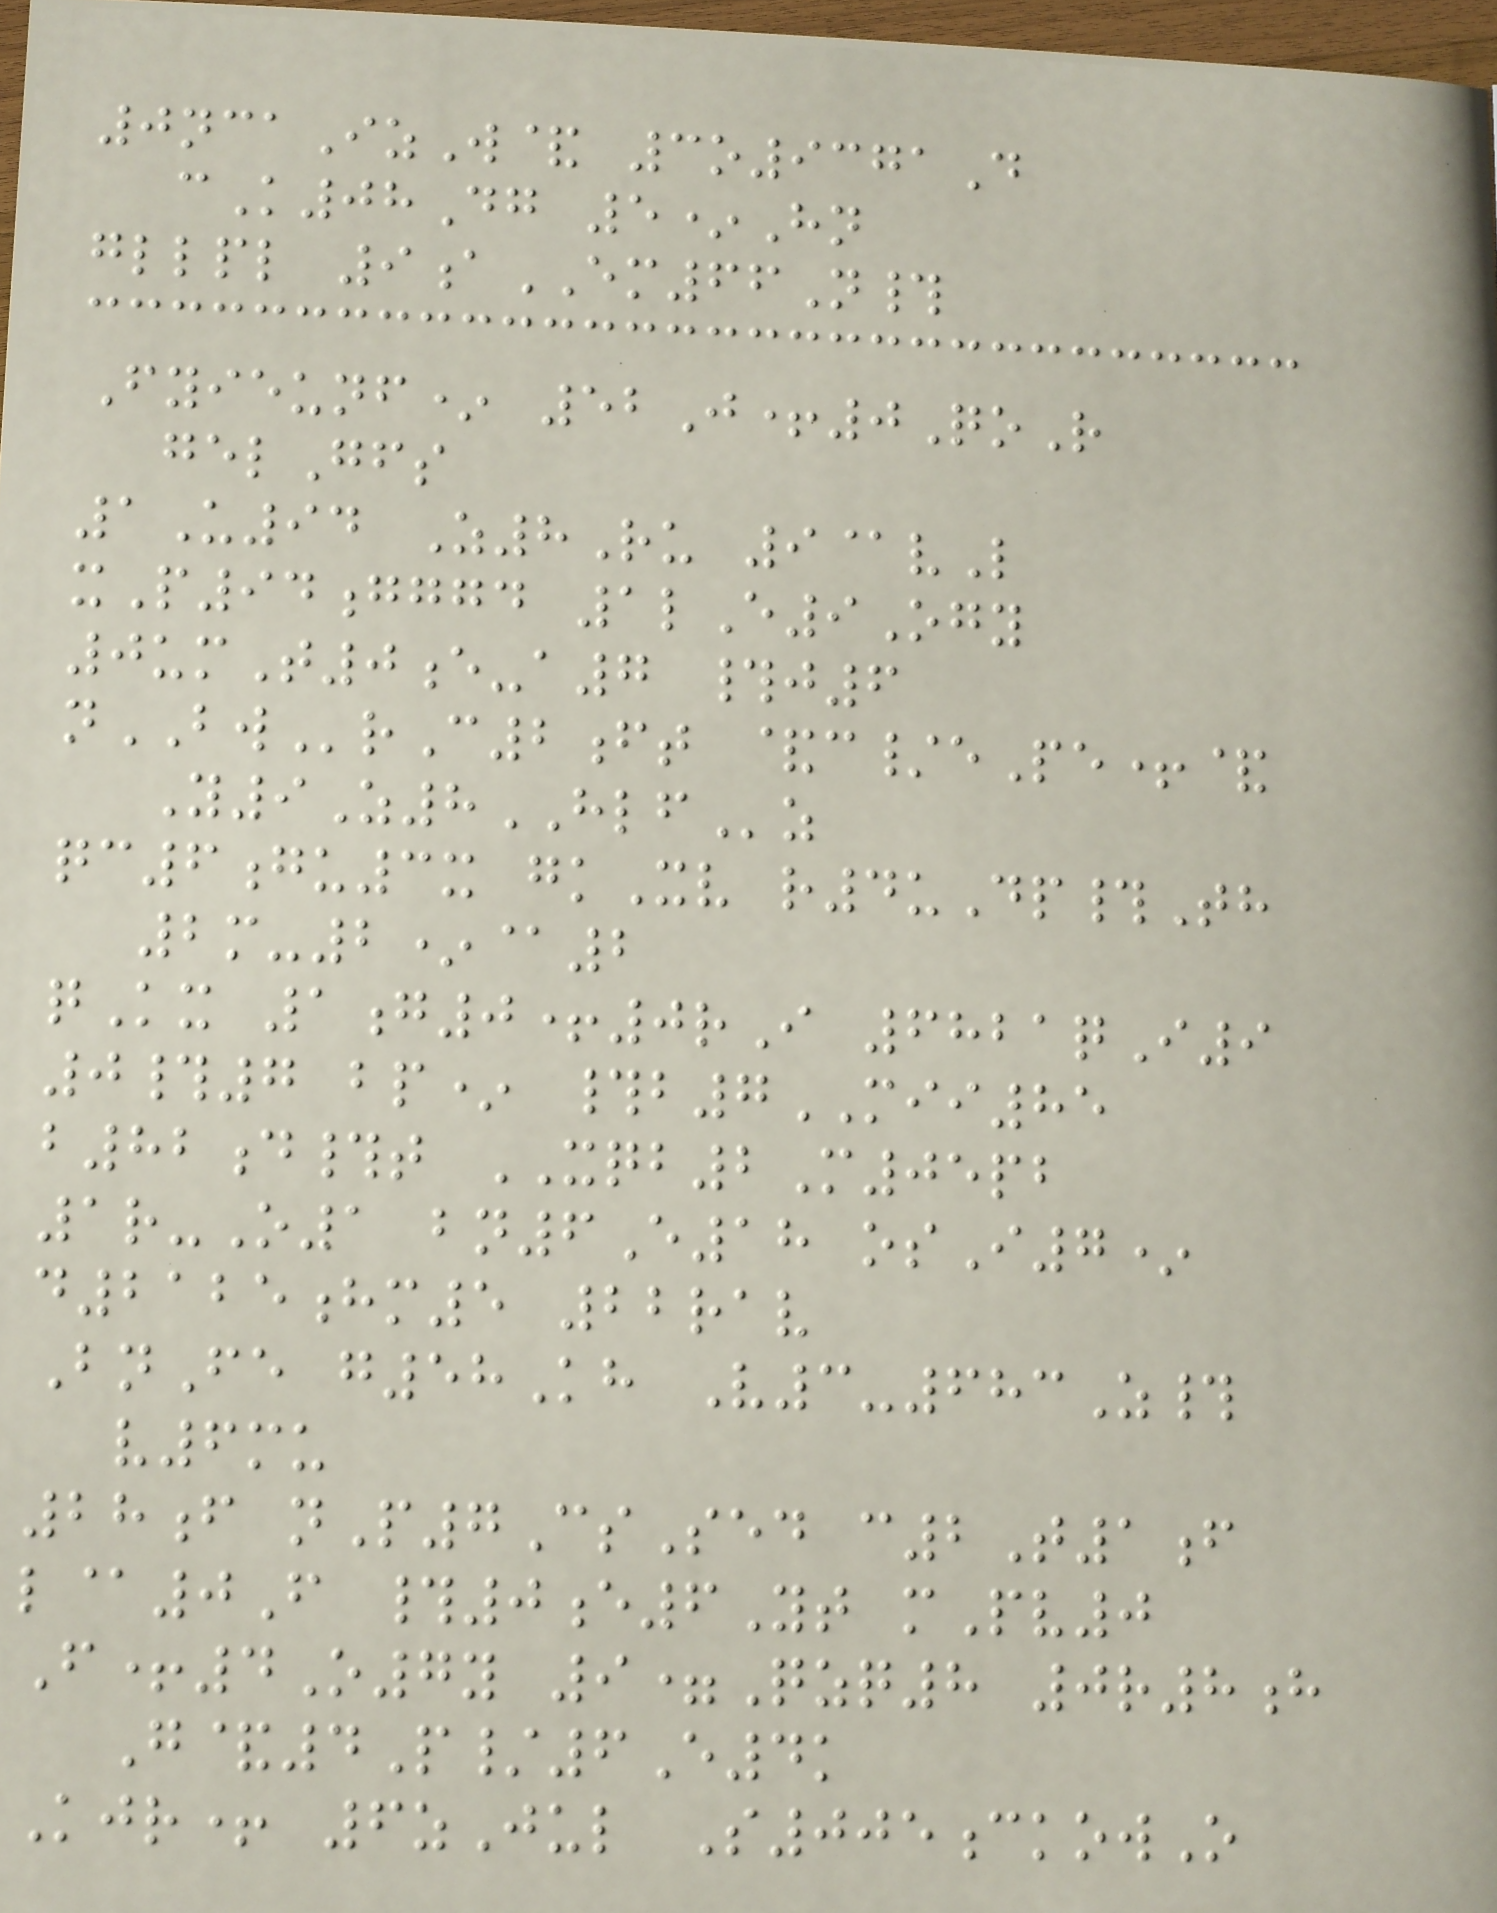0ncaIzW& 3o9371D
cK08Dg 5*Hn
gllpl 9aEM66N#
Fyieunf* 52J+0QoR
gelGfs
1U94 Z8Ru 9@vL
xP94gggd 1lE9Ogy
0umT0e-a7 #j6
nBWrC2ft &c/ePe+&
Y9Z8HLFz
qc6gu3x gkXv r4uDp#Th
2m-2*@2
qKx 1g0+0rI 6821qI9
0#7 bp* #b7MII85
b82d#t XQB2M05pb
1r-O1 bn6E18 osI7*
d2125hm5 22rav
BnFe g58Kh V3-683Z#
v6mu
28f nP7CsSed c2T1f
l@0F #0e6Yt mPv0
F+4O7y 9=Qzq8 0r8h
G&4P/6E4k
Kjr+ 6zJul S005ckowO
